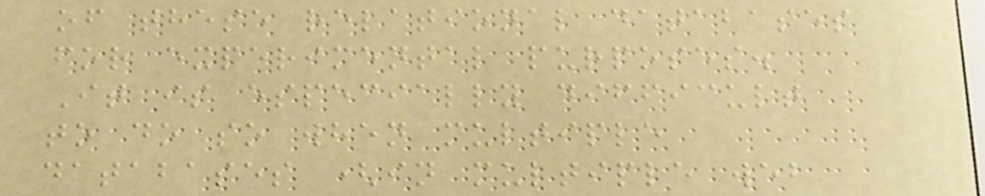of these relational databases
for experimental purposes.
It is especially difficult
to do so when multiple
databases (in multiple web
